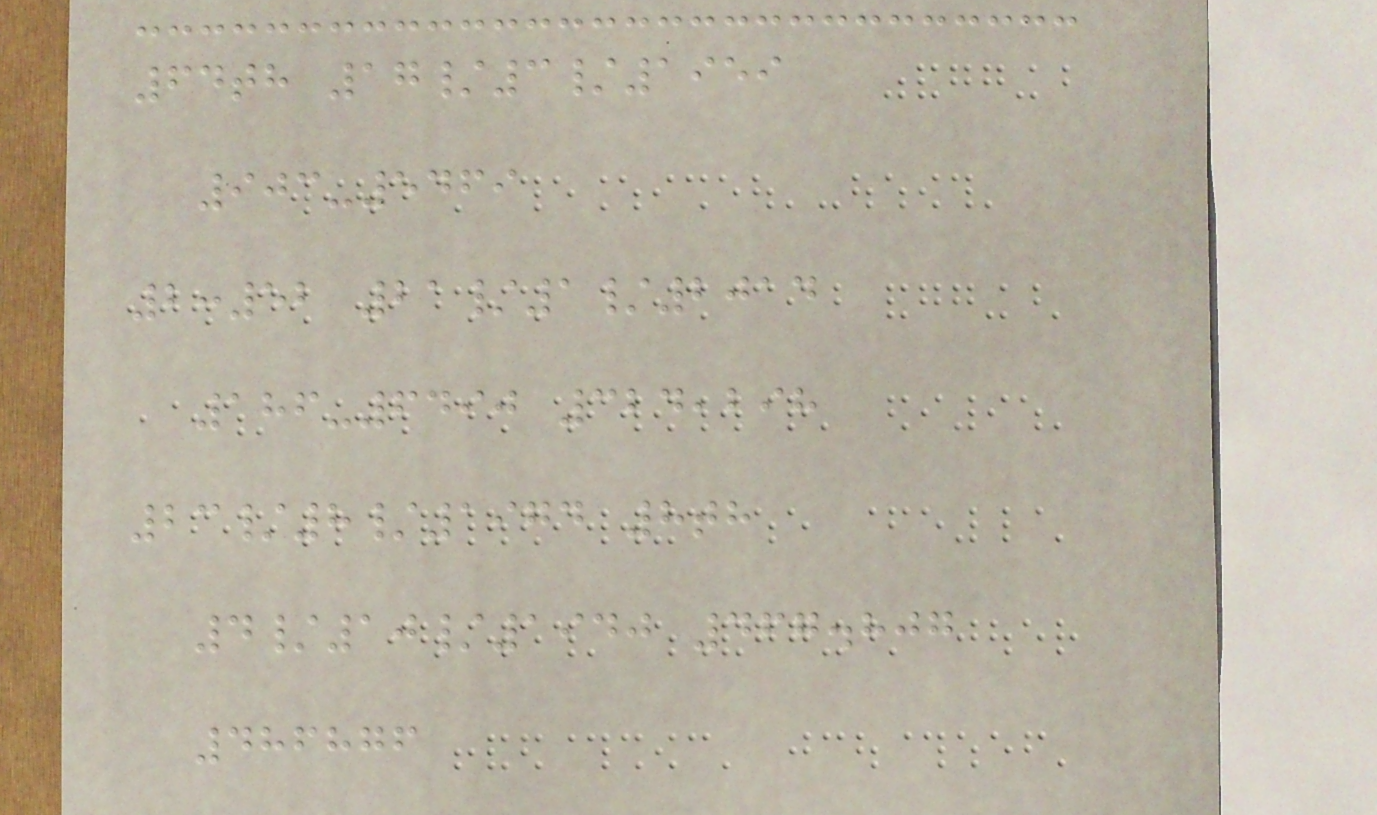64th 17/3/1959
903-5469
2:52 21/1/2014
186-6490 324,298
23/8/1974 8th
4/10/1940 467.807
486876
